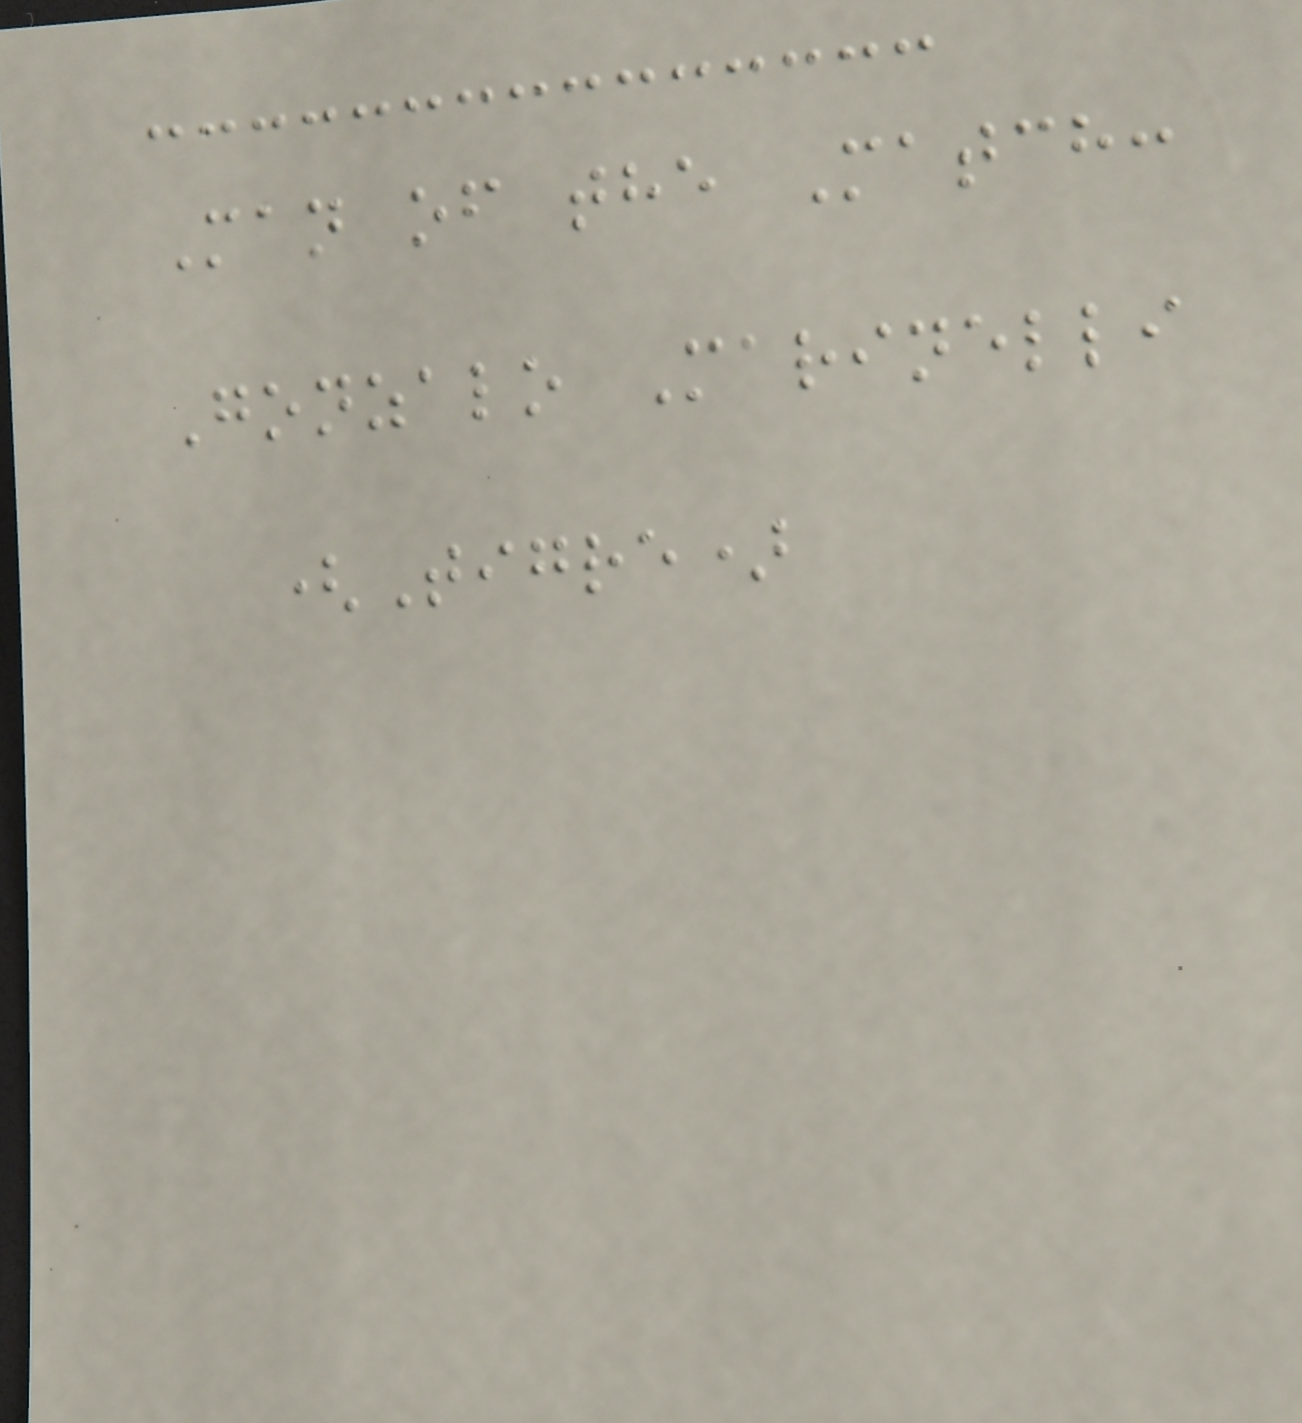Man of the Match:
Gonzalo Marinelli
(Tigre)
